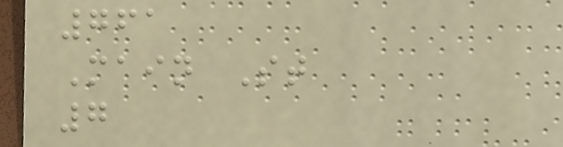761
Main St
7
